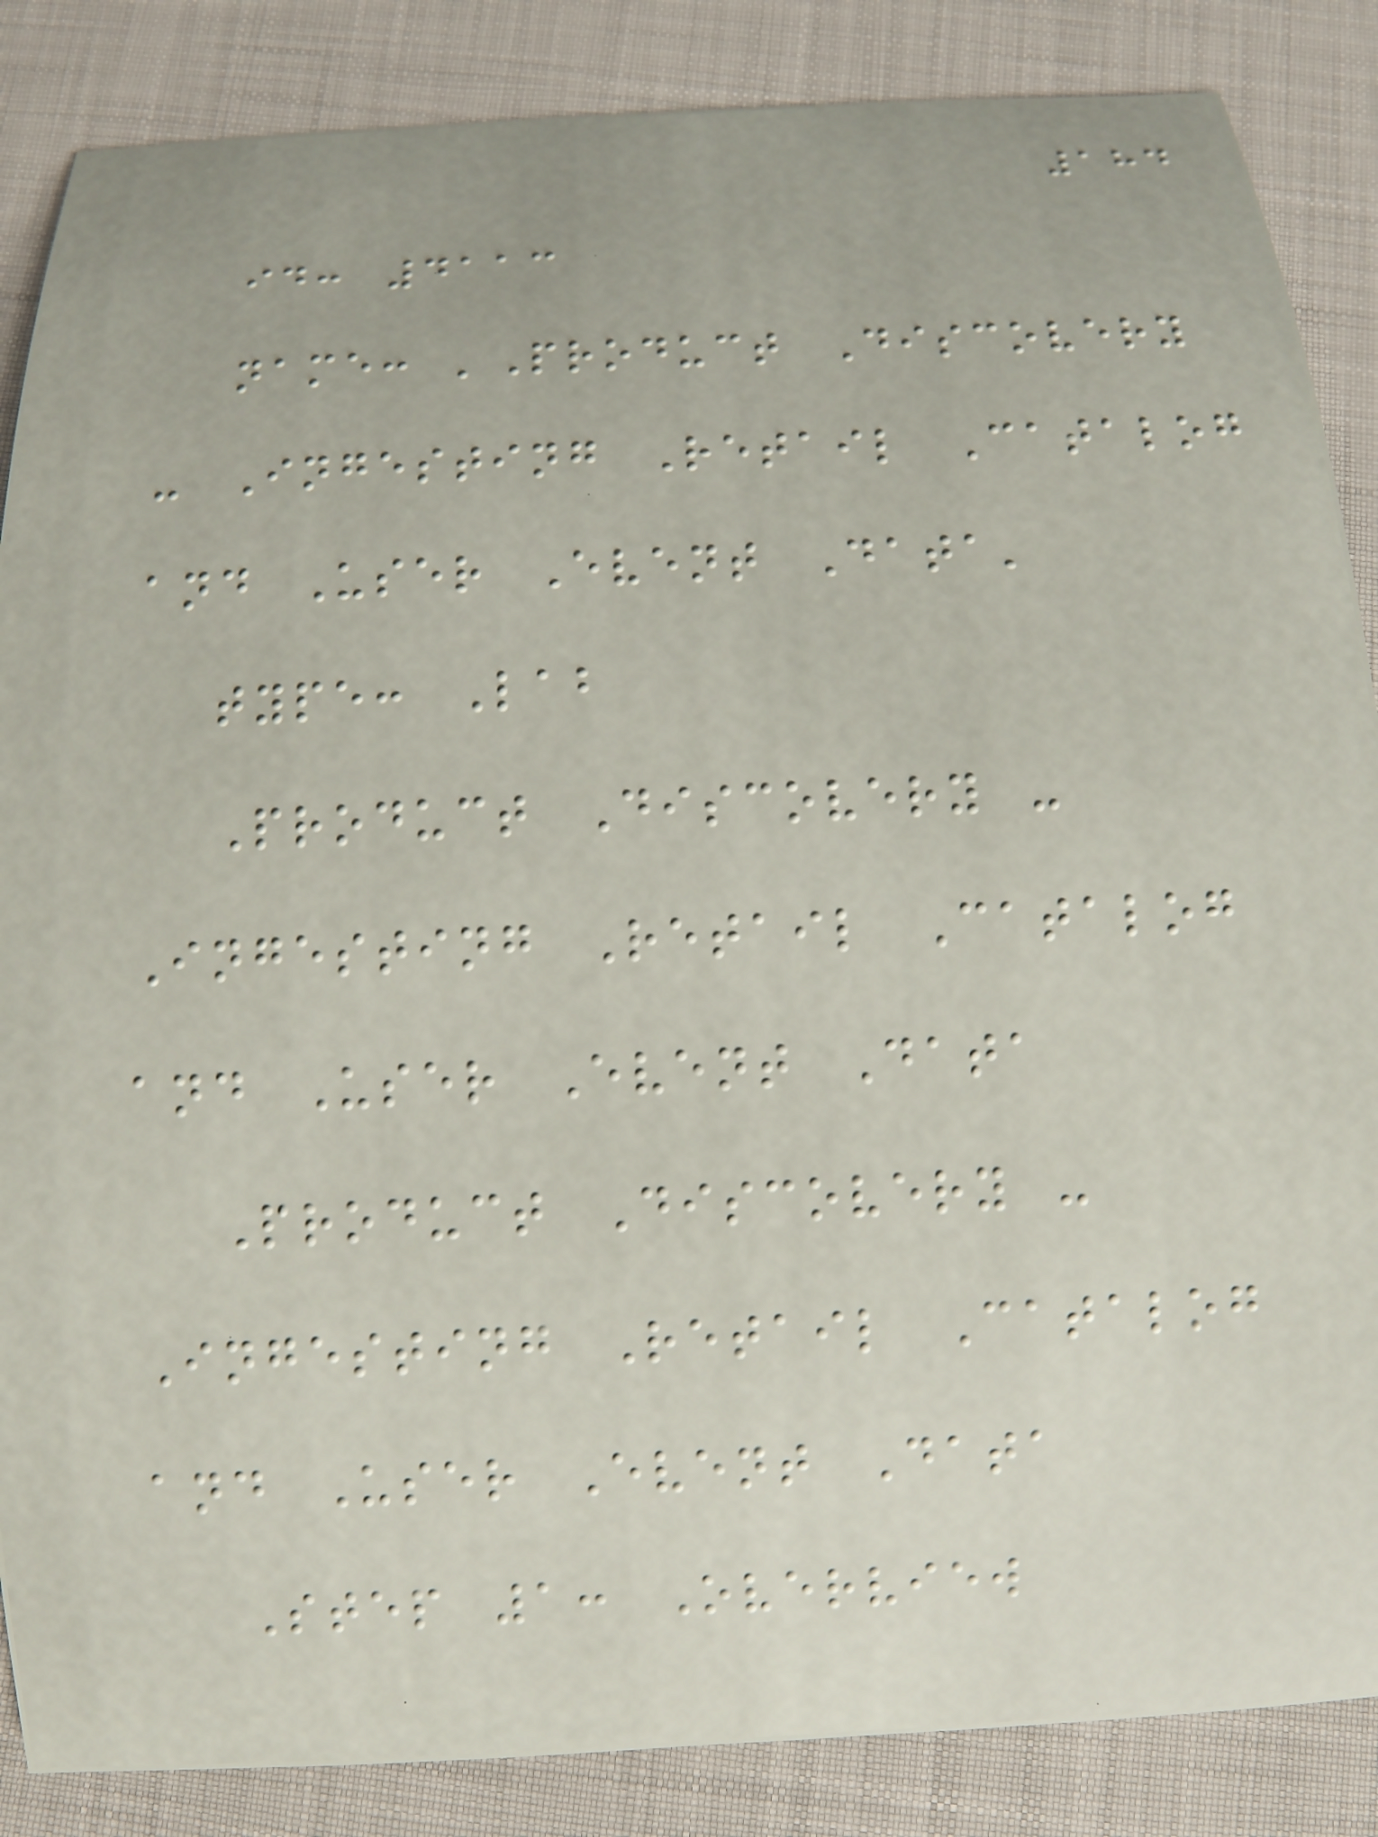184
id: 4113
name: 'Product Discovery
- Ingesting Retail Catalog
and User Event Data'
type: Lab
Product Discovery -
Ingesting Retail Catalog
and User Event Data
Product Discovery -
Ingesting Retail Catalog
and User Event Data
Step 1: Overview
